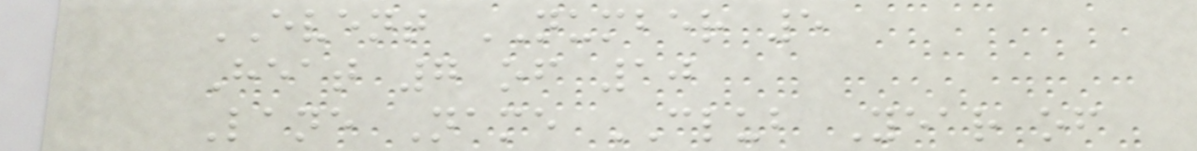EVENT NUMBER 5
Heat 7 of 10
Lane Name CLUB Year of
